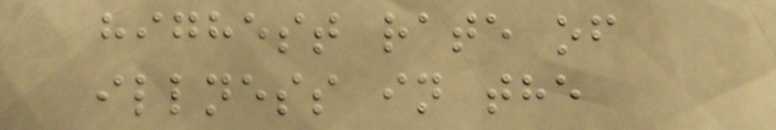highest rate of
illness in the
